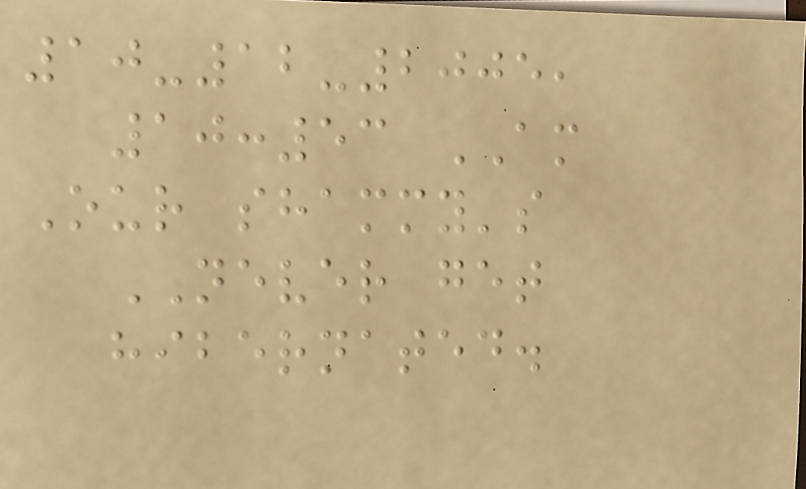10-12-2005,
10:53 AM
Our shammy's
NEVER get
hibernated.
